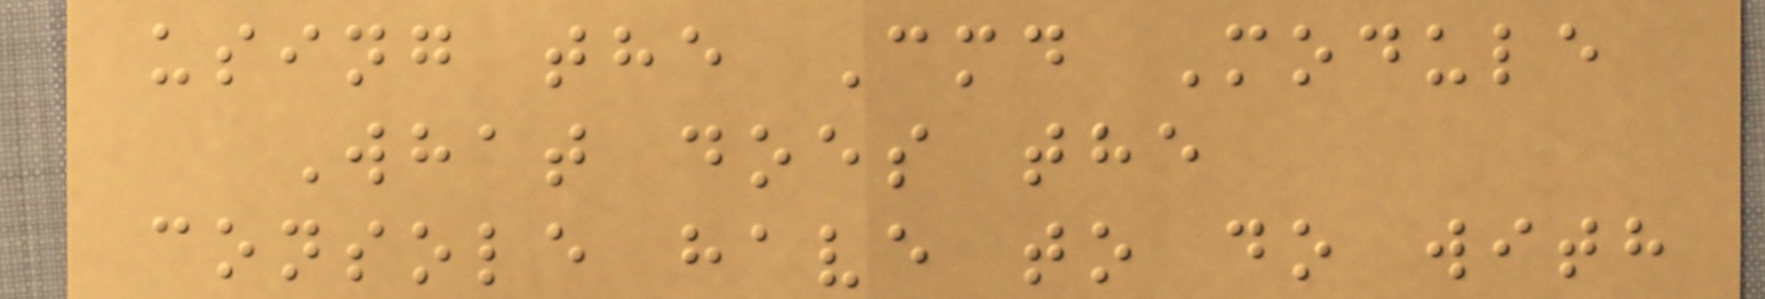using the Cmd Module
What does the
console have to do with
